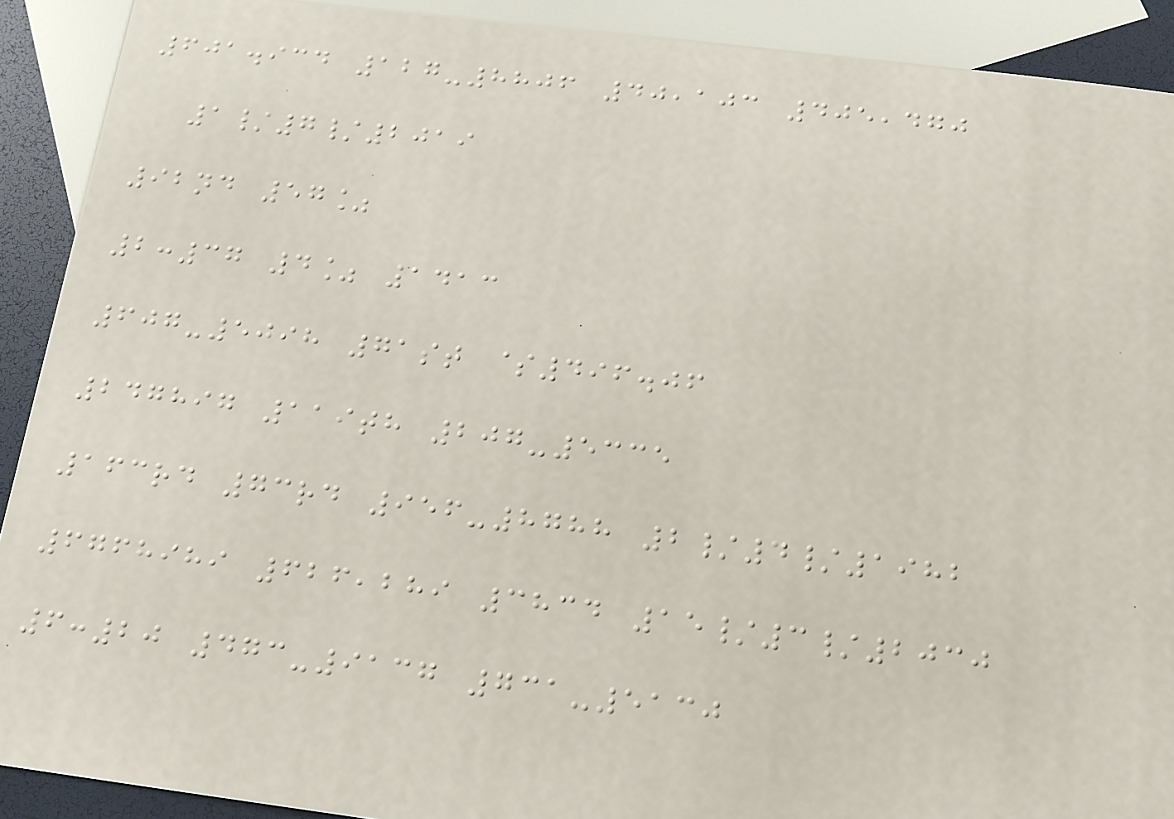601.934 127-8806 40,103 405,470
1/7/2019
92nd 57%
2:37 4% 1413
607-5098 71st $496.06
247897 119th 207-5335
163rd 73rd 956-8788 2/4/1982
6768989 626,289 3834 15/3/2030
6:20 473-9137 731-5130
